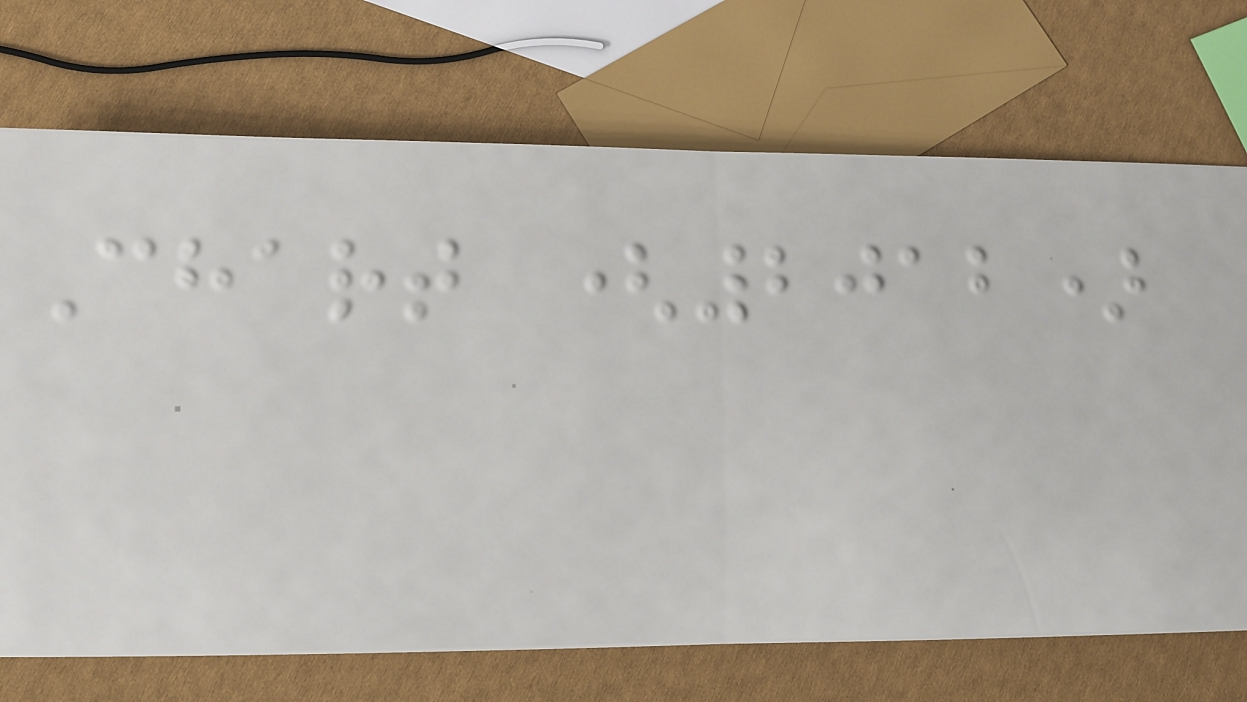Chart (2012)
